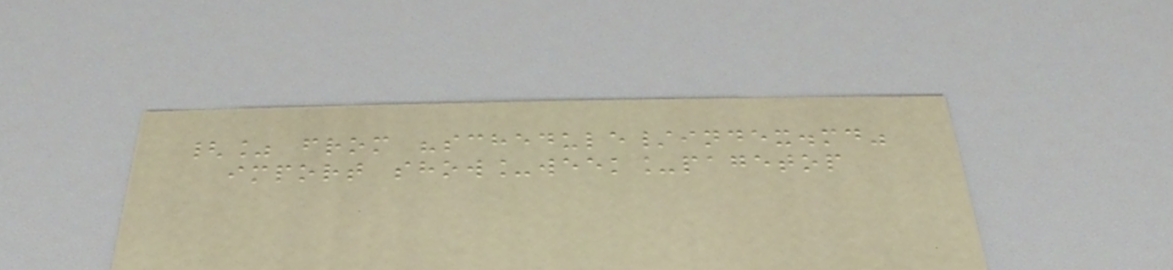{% from "schedule/index.md"
import show_week_pagetop
